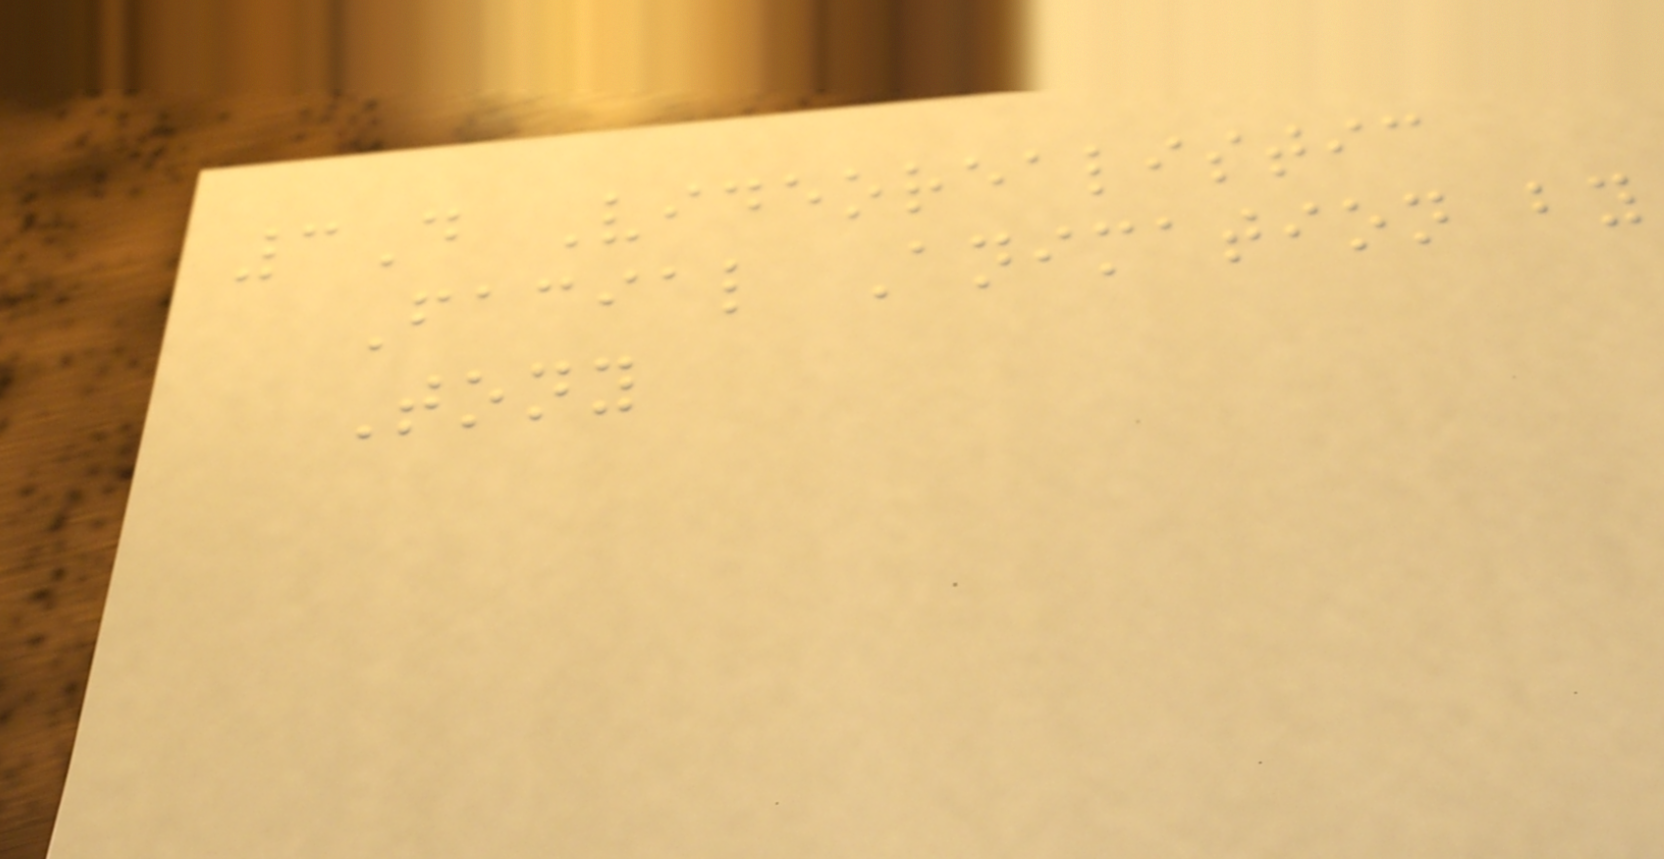3D Videorealistic
Facial Animation by
Tony
